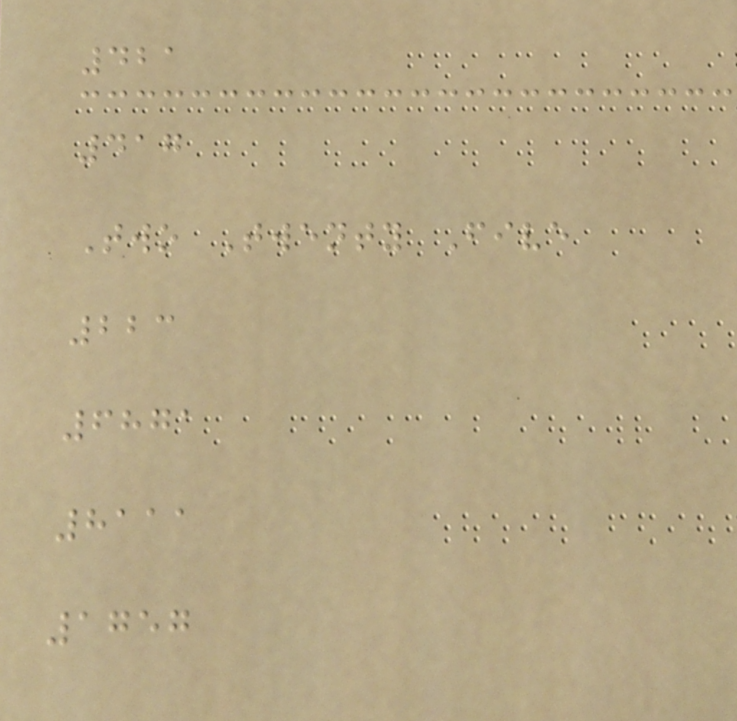421
417
Two Twenty Five
223
6871
8111
1757
